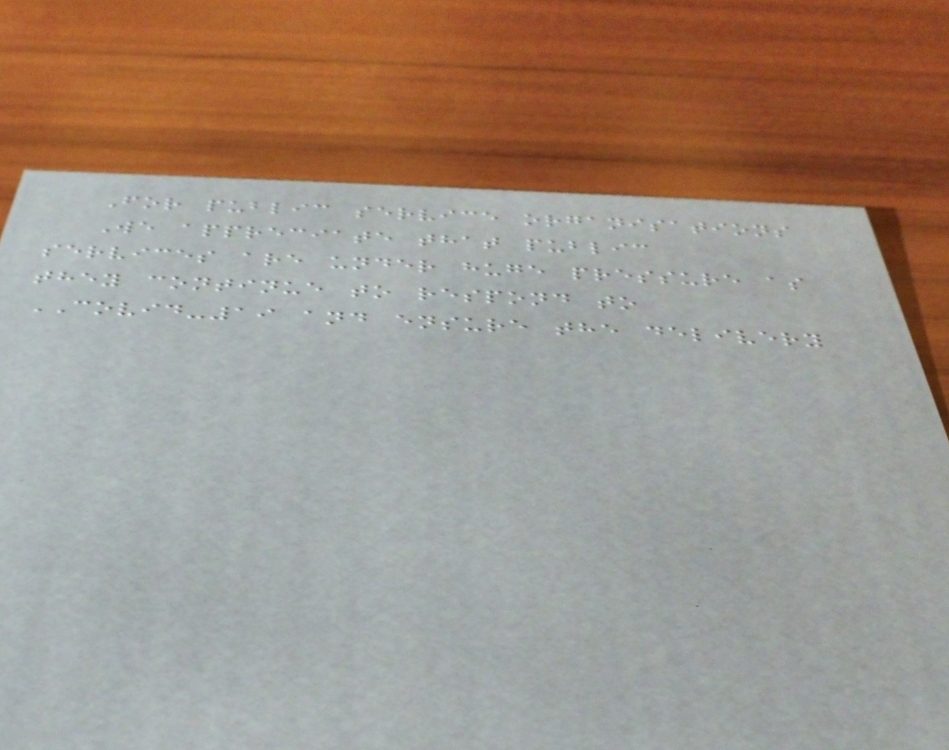For public service organisations
We appreciate that public
services are under huge pressure as
they continue to respond to
COVID-19 and ensure the delivery
